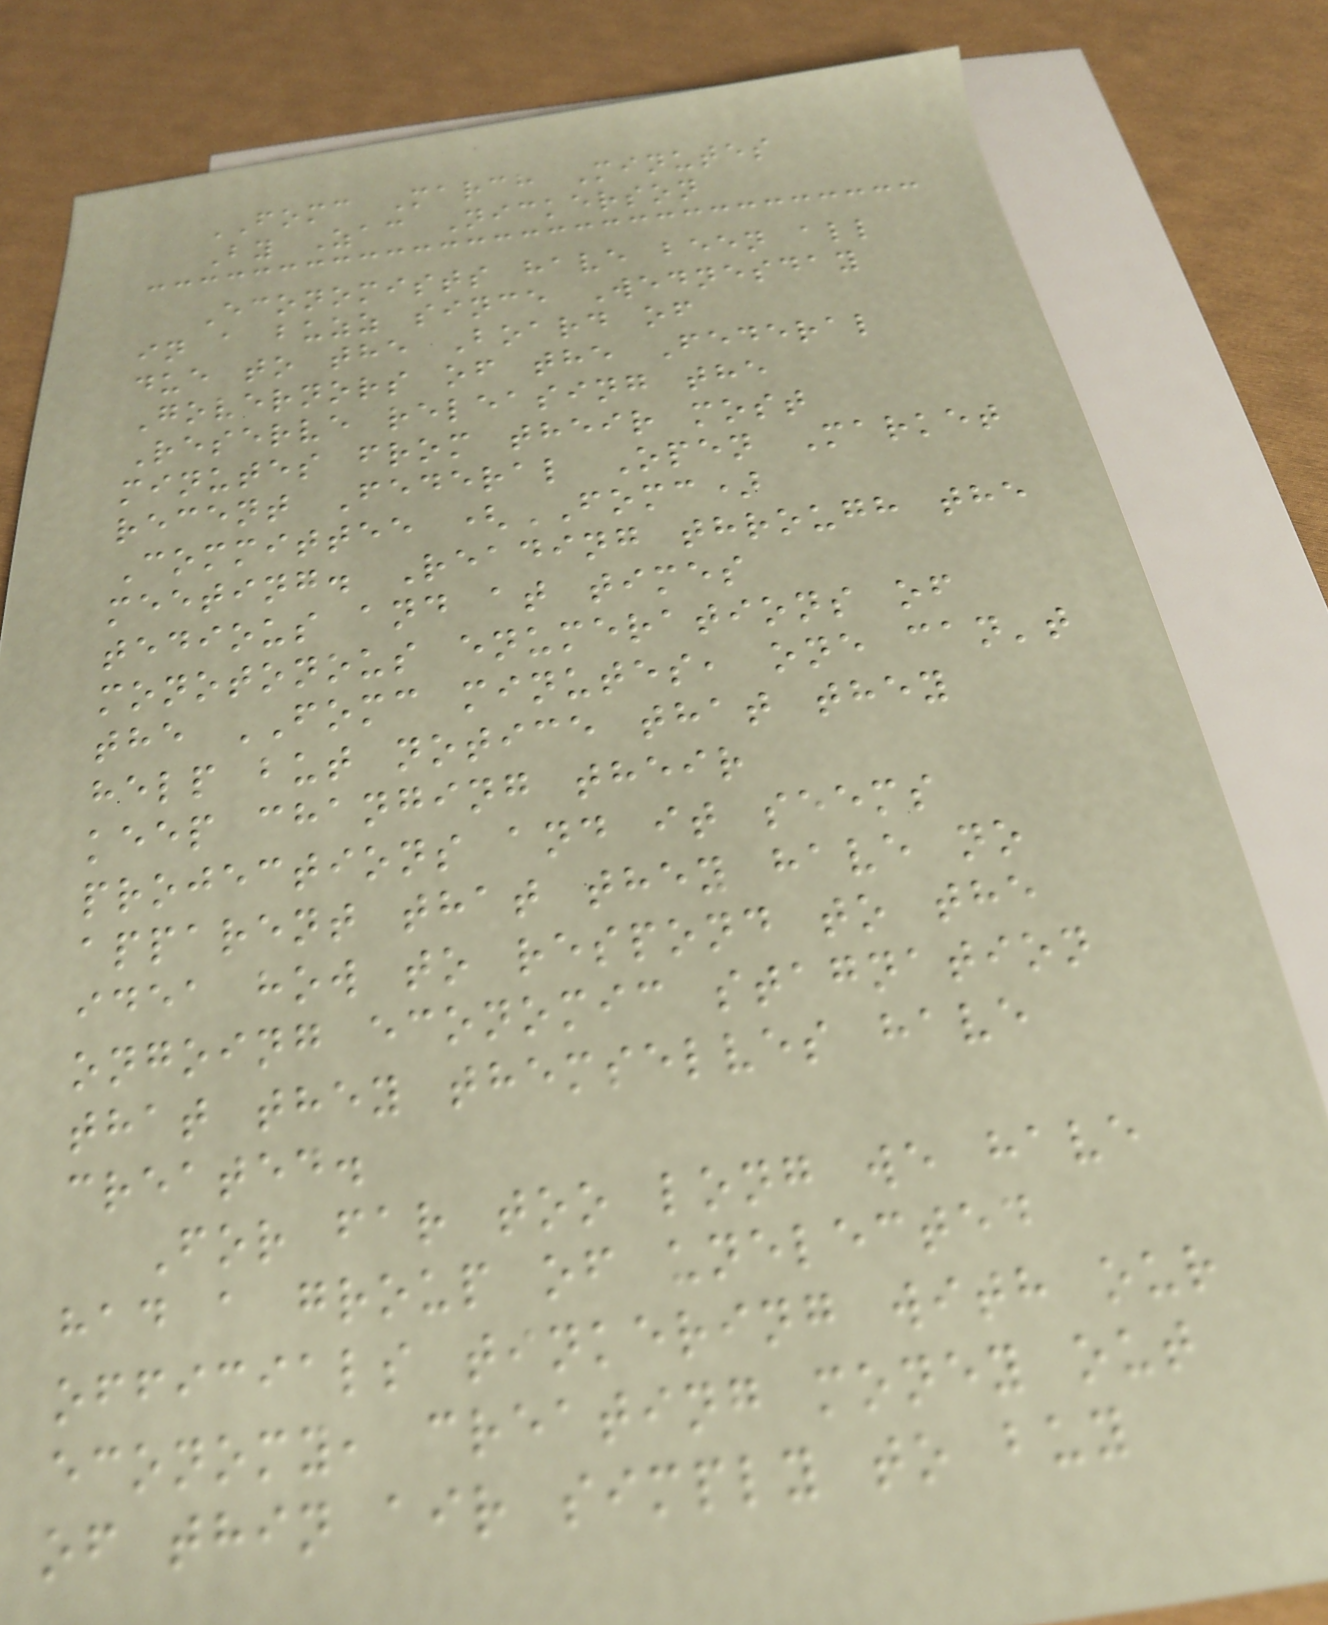FOMC March Minutes
By Zac Nickerson
Economists have been all
in a buzz since Wednesday
due to the Board of
Governors of the Federal
Reserve releasing the
minutes from their most
recent Federal Open Market
Committee (FOMC)
meeting. Reading through the
tedious and at times
monotonous enumerations of
the FOMC minutes, one can't
help but notice that they
keep changing their
projections and it seems
apparent that they have no
idea how to respond to the
ongoing economic stagnation
that they themselves have
created.
For far too long we have
had a group of unelected
officials tinkering with our
economy, creating money out
of thin air simply to buy
